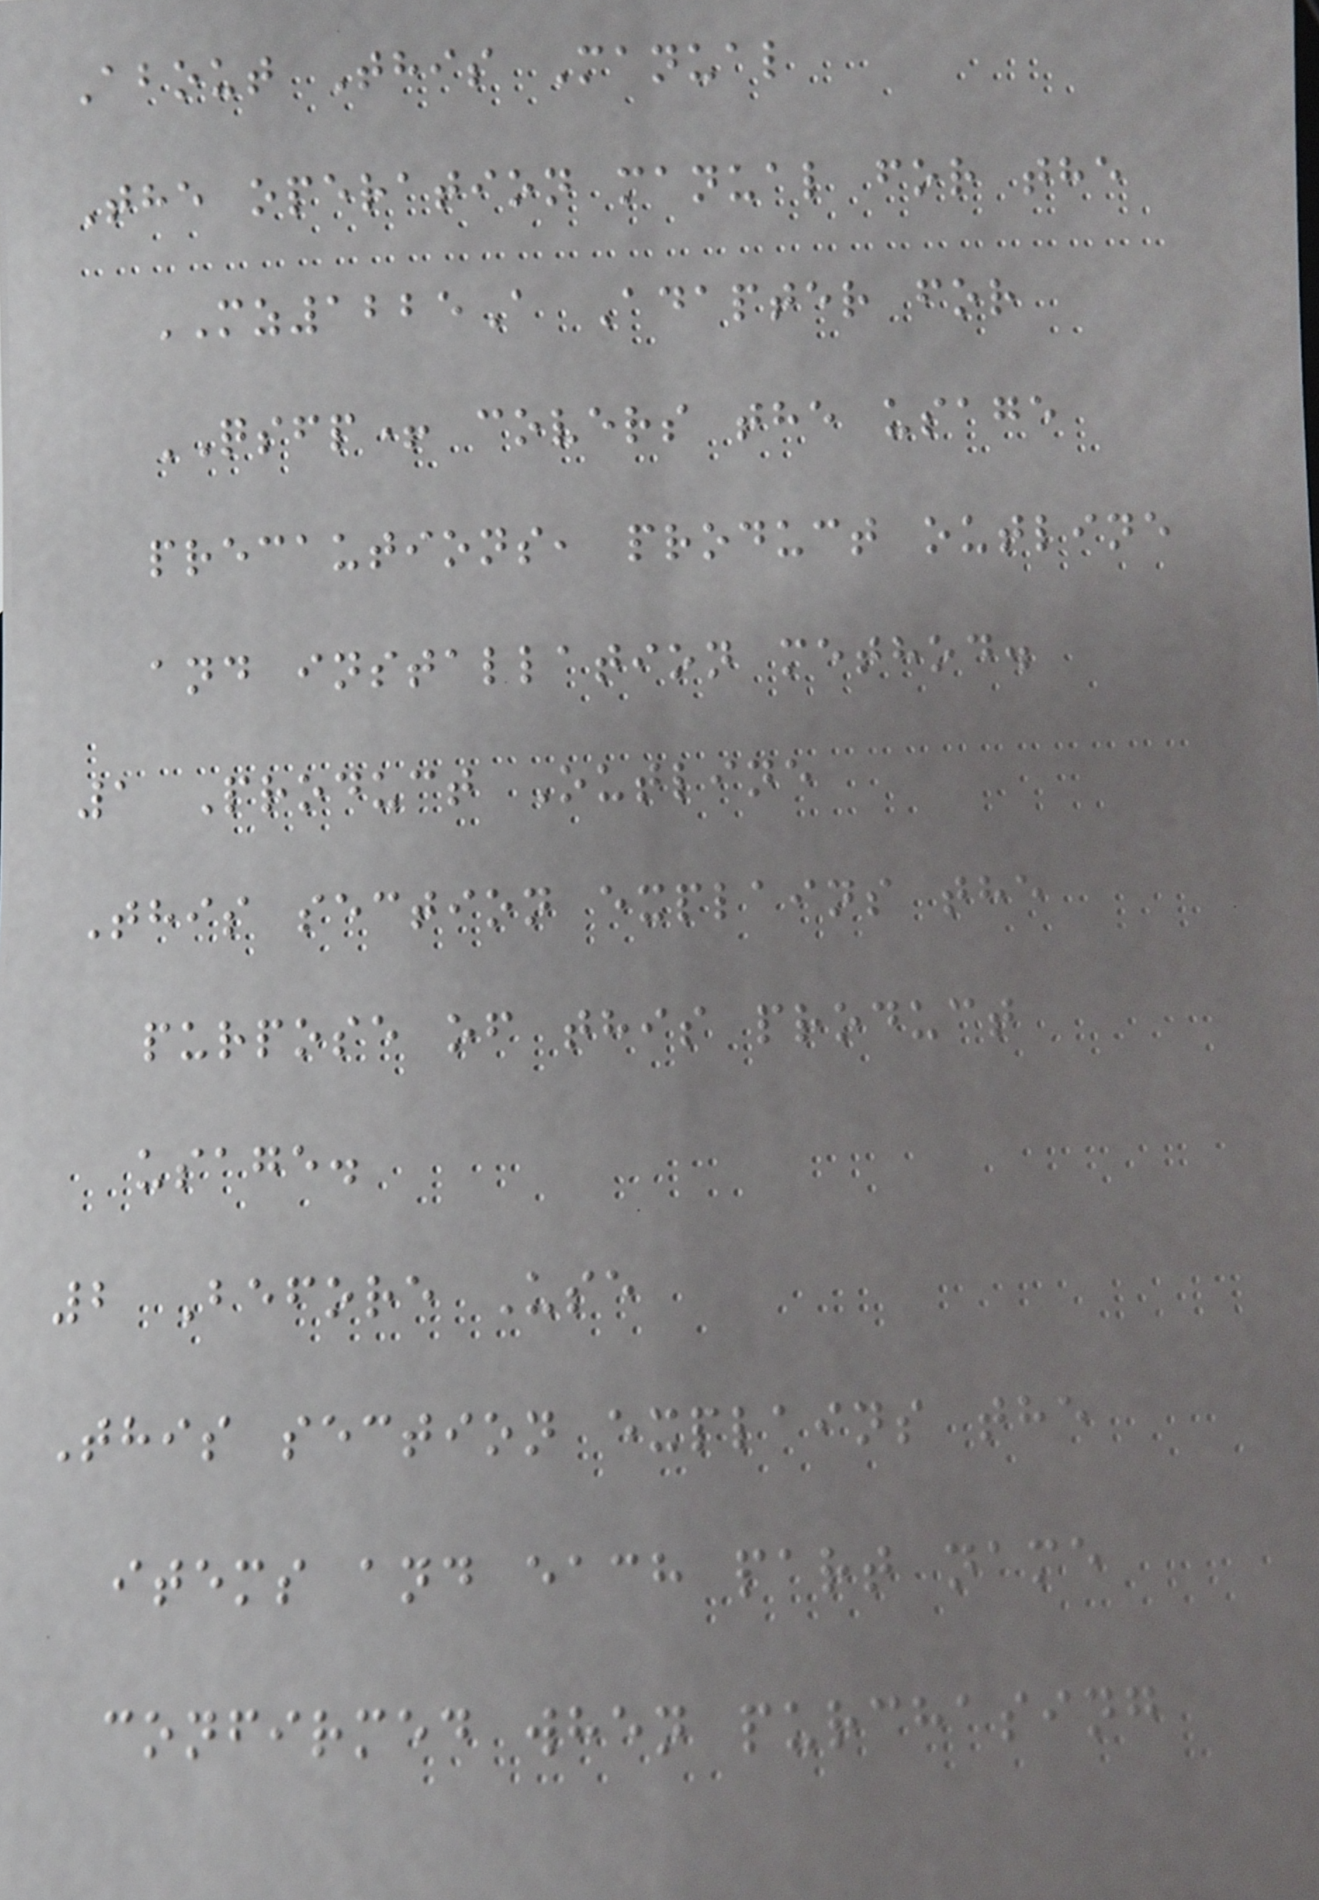About This Manual
The operation manual for the
MZ1225A Adapter for
QSFP+ covers the usage
precautions, product outline
and installation method.
1 Product Outline
This section explains the
purpose of this product
usage.
2 Before Use
This section explains the
items and each part name
confirmed when purchasing
